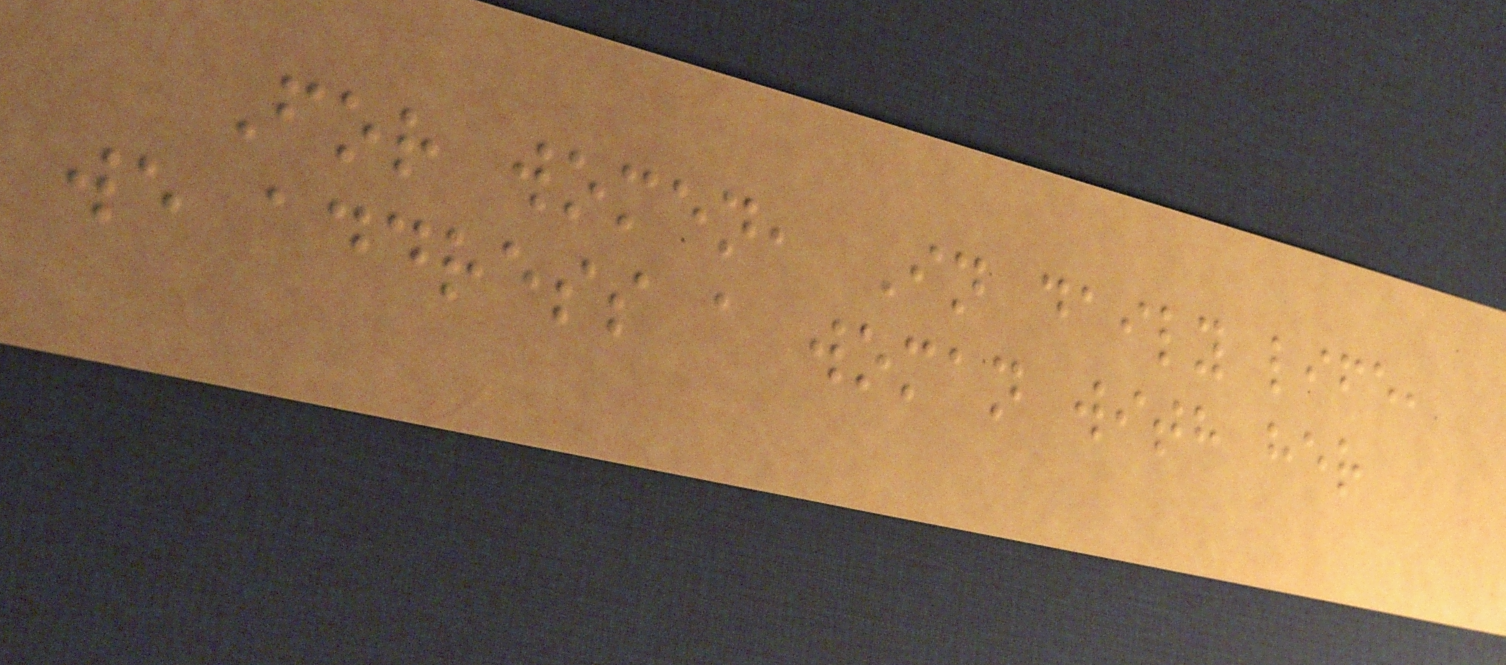For women, In daily life,
we address a woman with her
